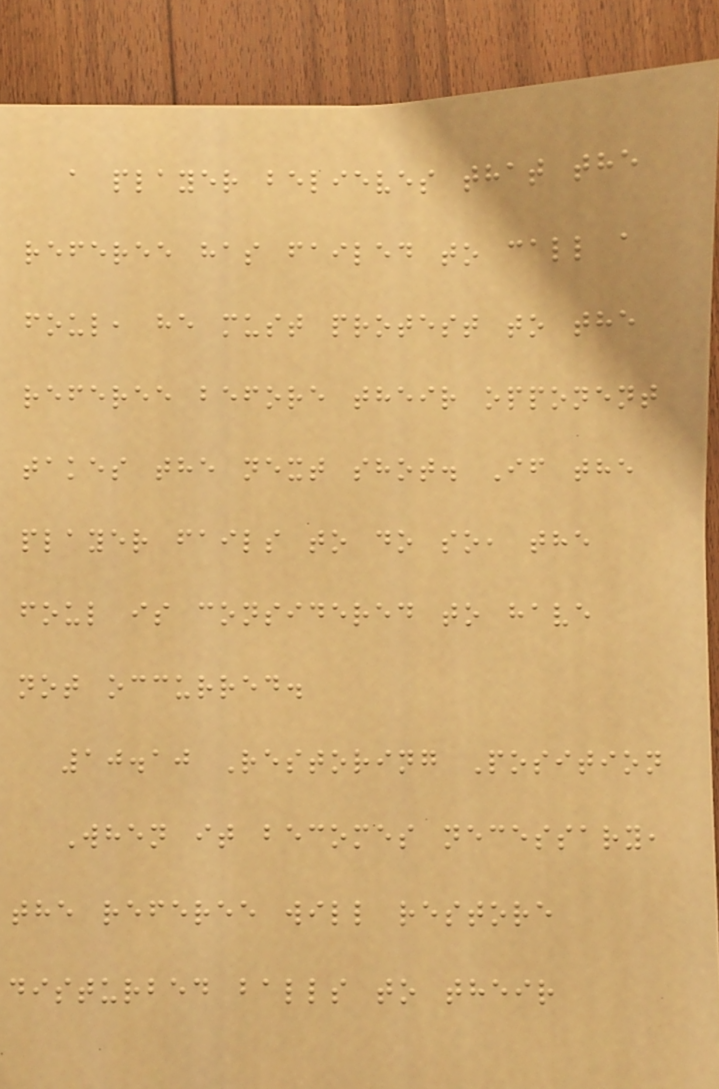a player believes that the
referee has failed to call a
foul, he must protest to the
referee before their opponent
takes the next shot. If the
player fails to do so, the
foul is considered to have
not occurred.
10.10 Restoring Position
When it becomes necessary,
the referee will restore
disturbed balls to their
